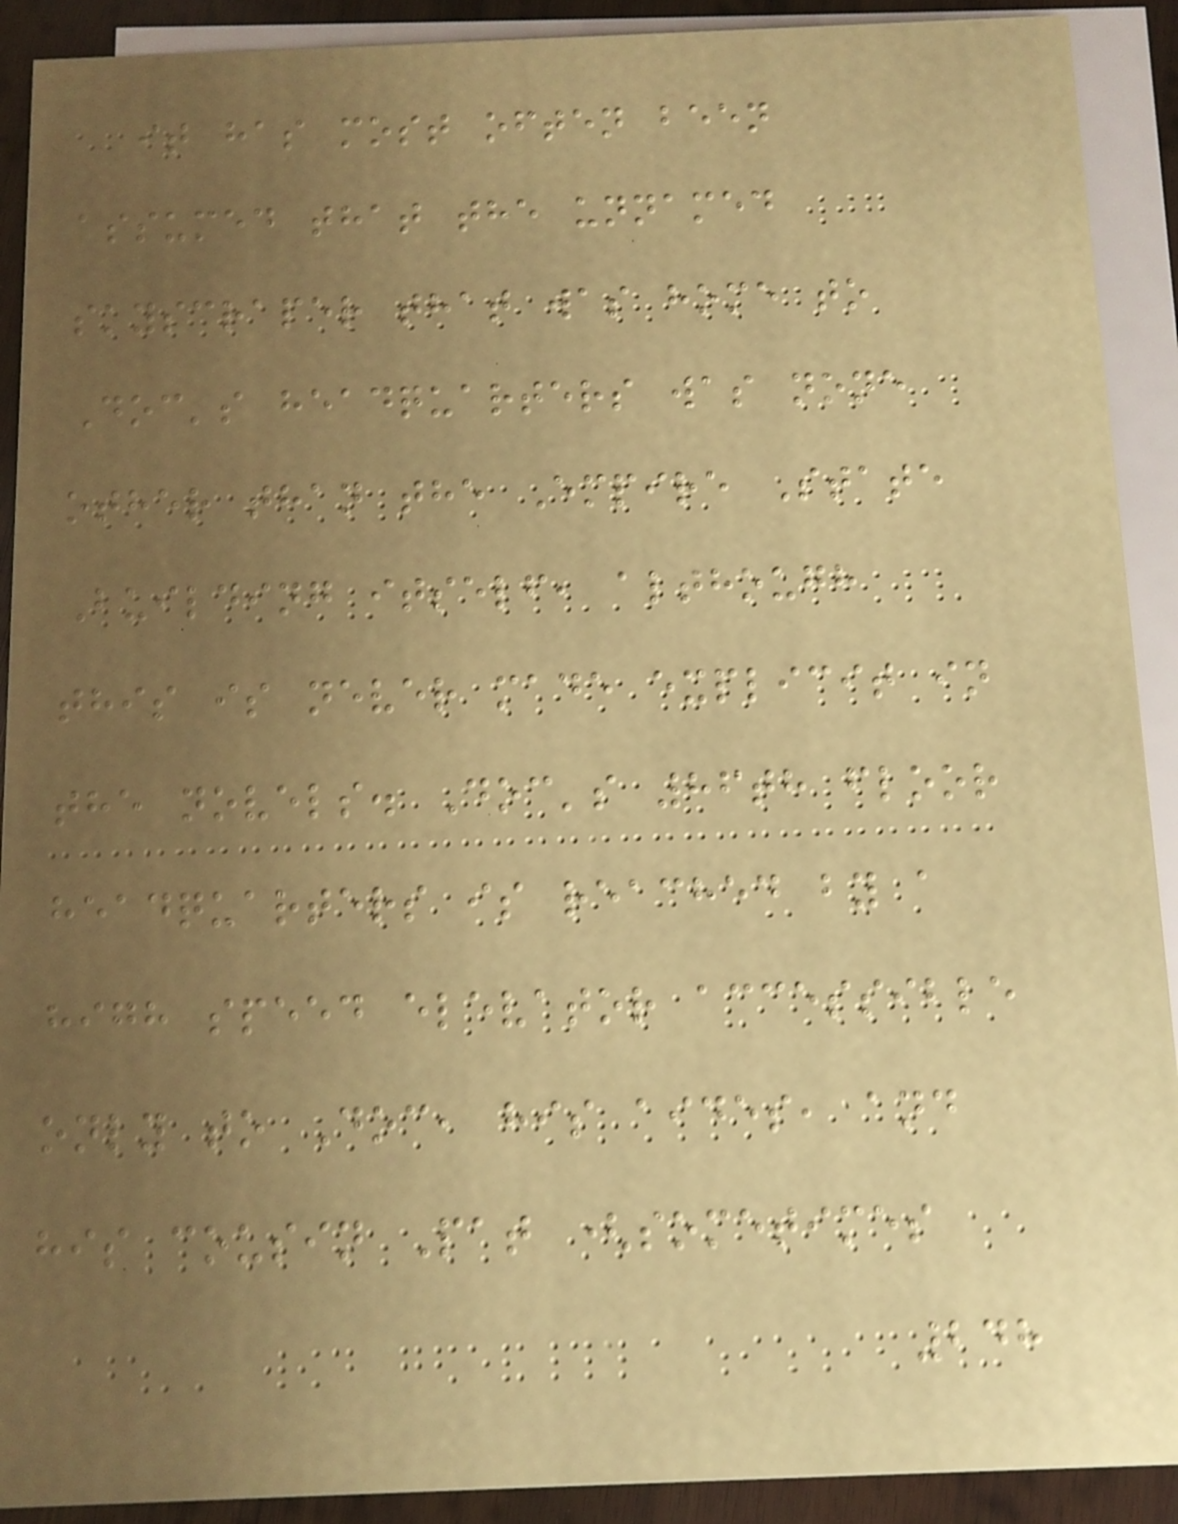it has most often been
assumed that the unnamed
skyscraper that was home to
Doc's headquarters was none
other than the Empire State
Building itself, although
this is never made explicit in
the novels. Doc's 86th floor
headquarters is reached by a
high speed elevator accessible
only to Doc, his aides, and
his cousin Pat (sometimes
248
